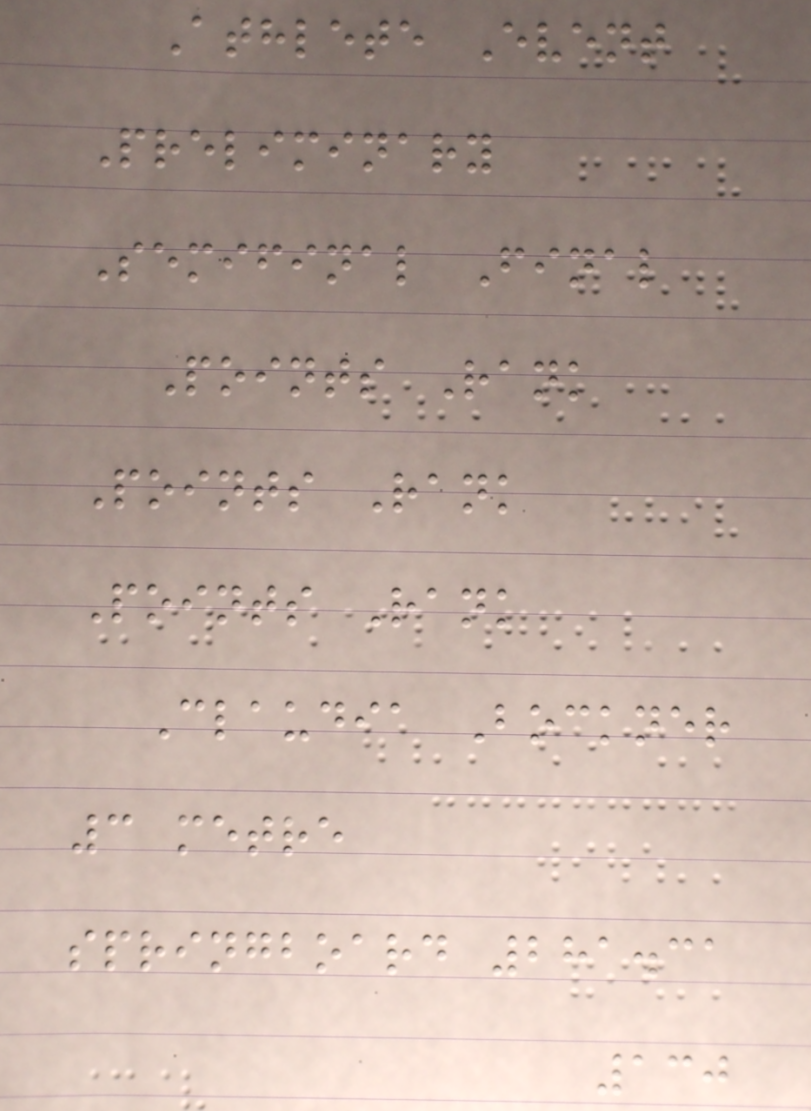Athlete Event
Preliminary
Semifinal Final
Points Rank
Points Rank
Points Rank
Claudia Bockner
3 metre
springboard 281.31
130
